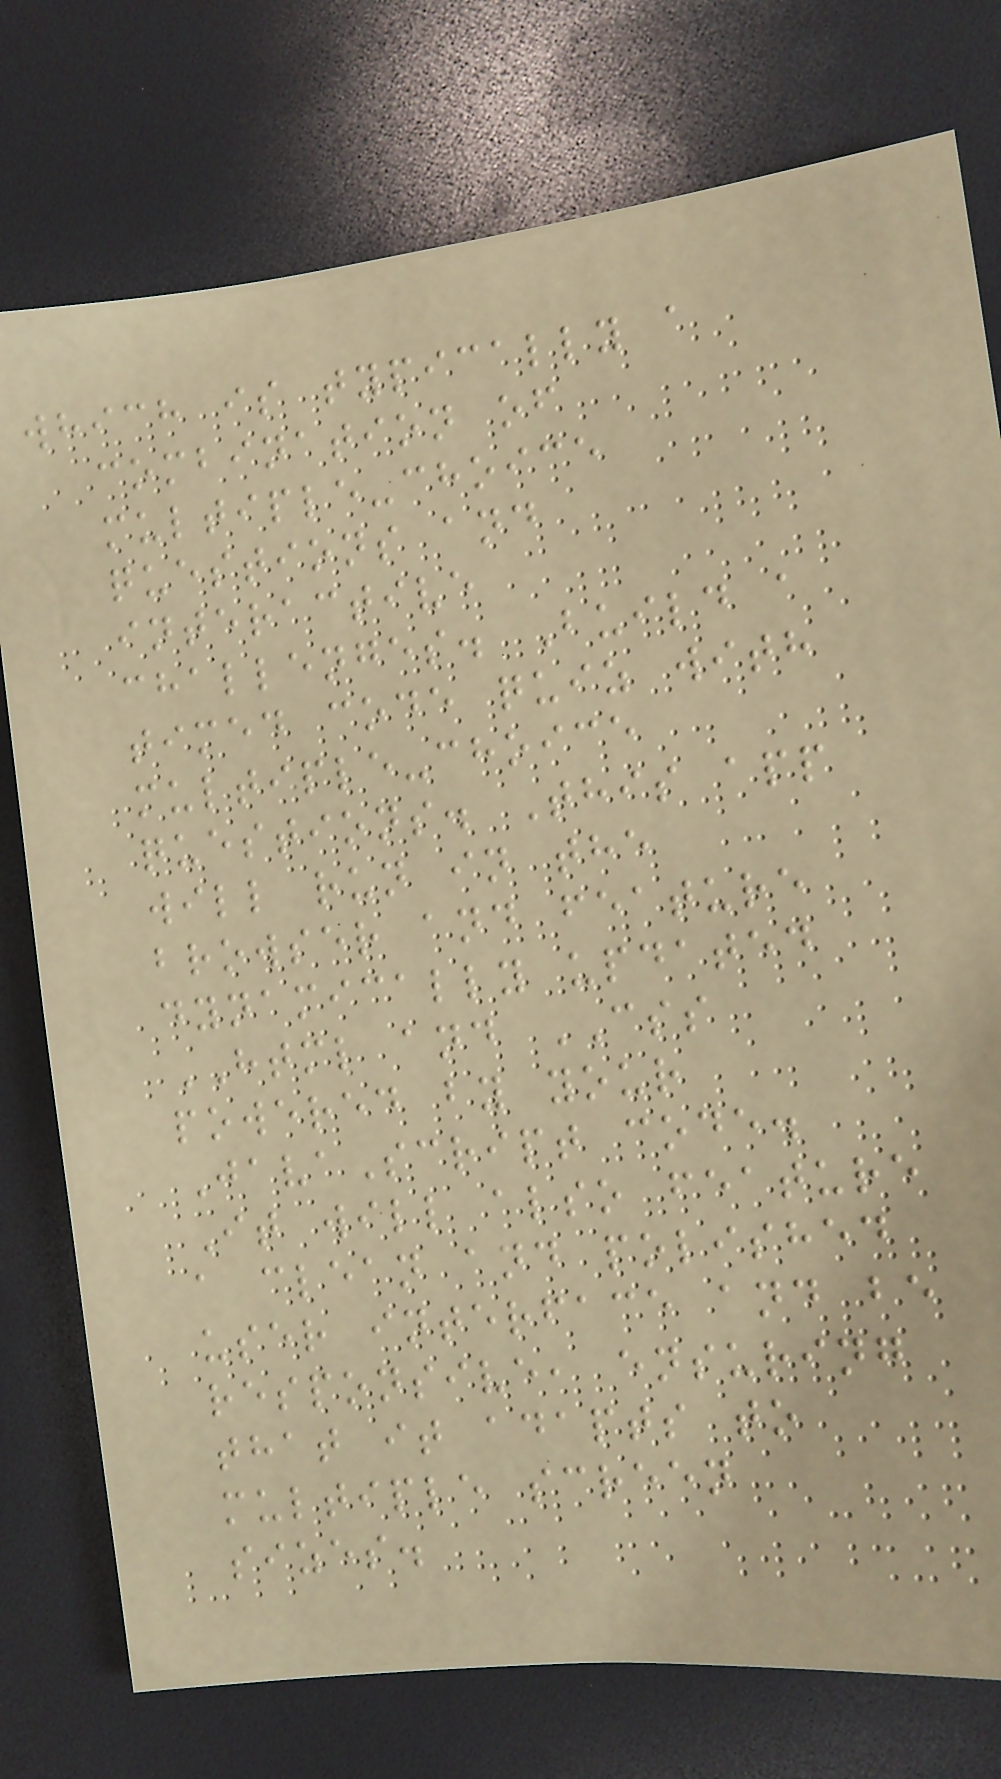which is typically a
combination of
multiple-choice
questions and
interactive
challenges. Build a
timed code quiz with
multiple-choice
questions. This app
will run in the
browser and feature
dynamically updated
HTML and CSS
powered by your
JavaScript code.
It will also feature
a clean and polished
user interface and be
responsive, ensuring
that it adapts to
multiple screen
sizes.
